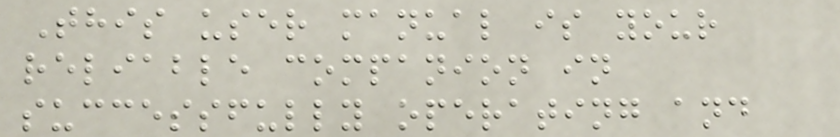This user manual is your
reliable companion in
successfully operating and
